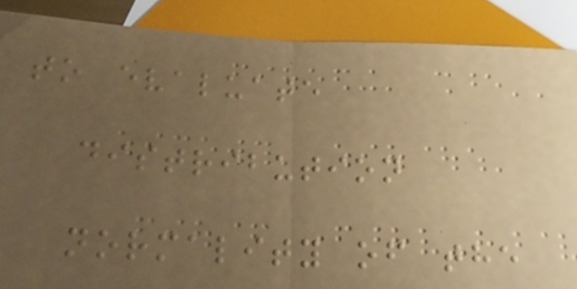to evaluate
distribution
normality of the
